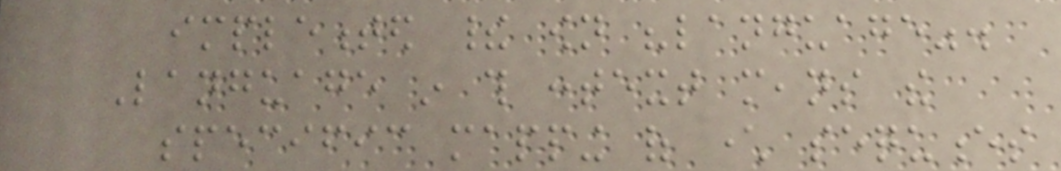implemented their own "language".
Language in this context means the
specific mapping of character sequences
